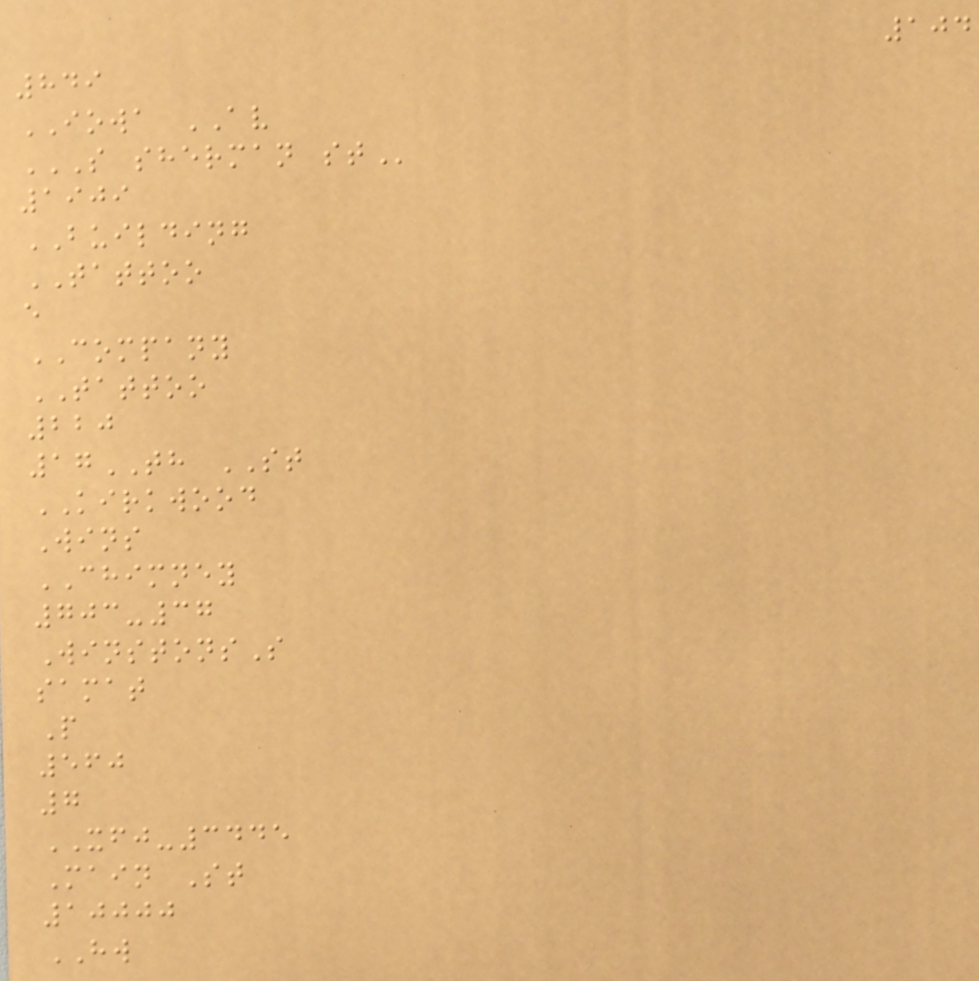104
849
IOWA AV
S SHERMAN ST
1909
BUILDING
TATTOO
e
COMPANY
TATTOO
220
17TH ST
KIRKWOOD
Wins
CHIMNEY
703-37
WinstonsS
samat
P
560
7
XFJ-3445
Main St
10000
HW
